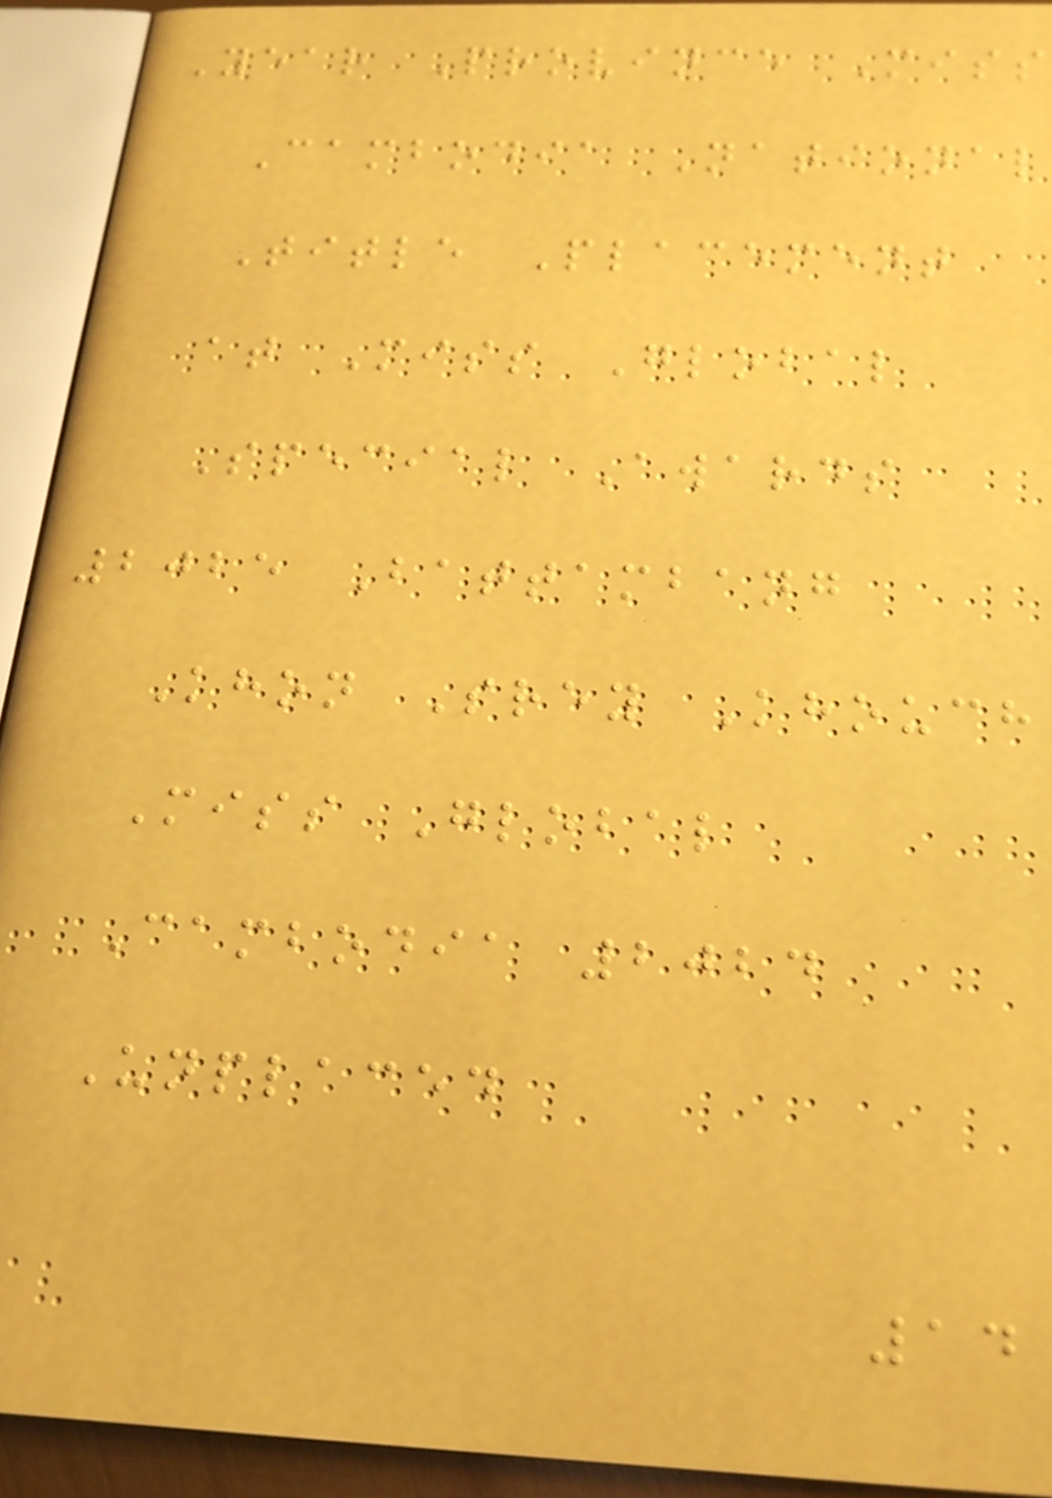Year Province Miss
Cambodia National
Title Placement
at Miss Global
Special Awards
2025 Battambang
Khon Srey Khouch
Miss Global
Cambodia 2024
Unplaced
14
